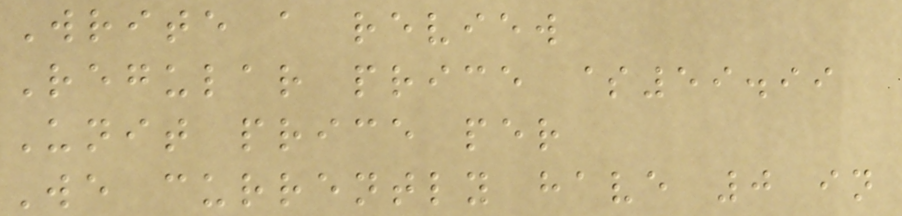Write a review
Regular price $59.99
Unit price per
We currently have 0 in
